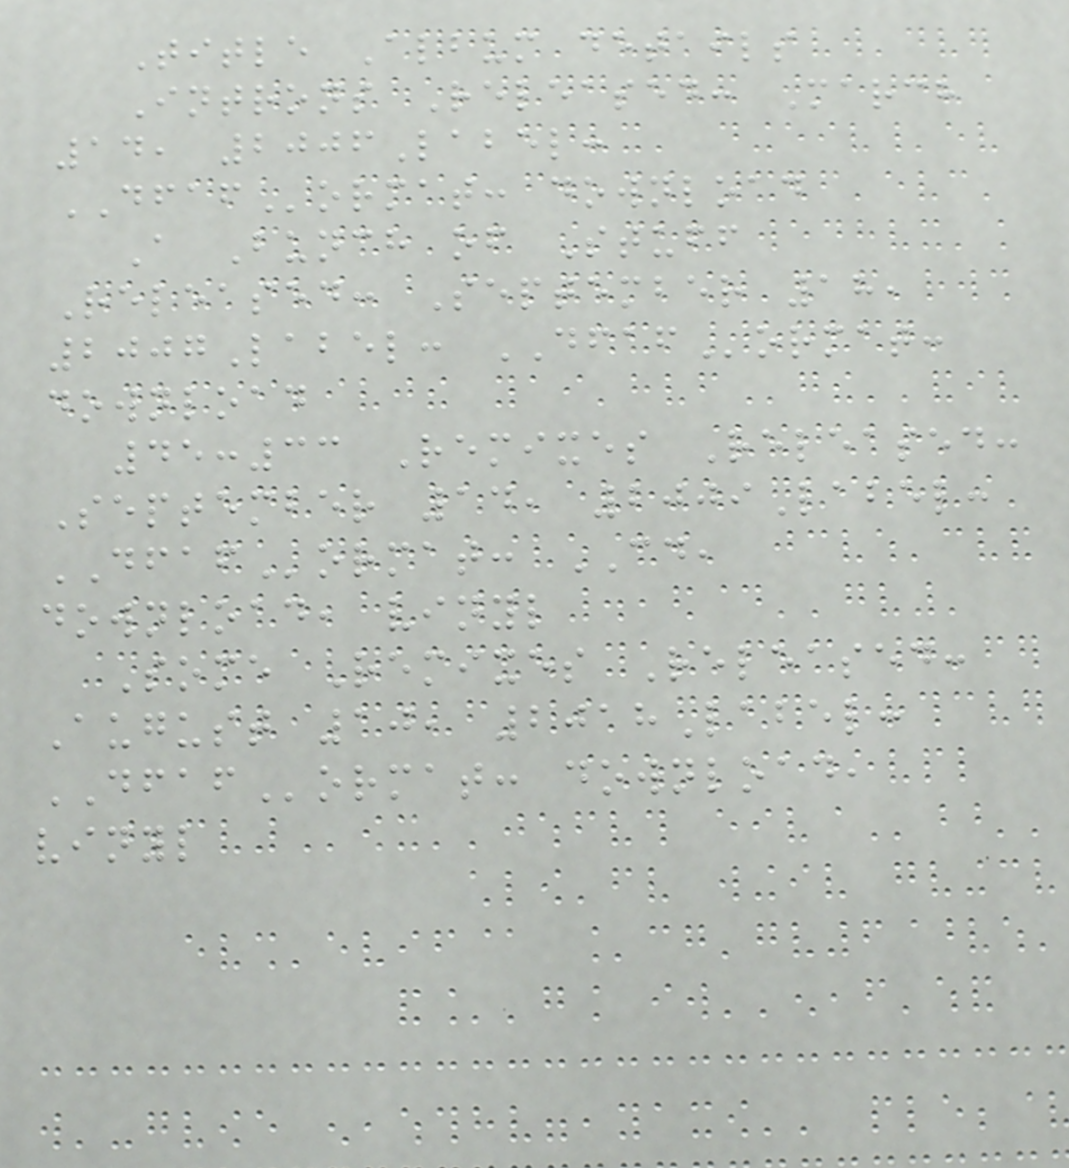Title Album details
Introns Released: March
14, 2006Label:
DFAFormat: download
A Bunch of Stuff
Released: September 18,
2007Label: DFAFormat:
download
45:33 Remixes Released:
September 14, 2009Label:
DFAFormat: CD,
download, vinyl
Some Remixes Released:
August 10, 2018Label:
DFAFormat: download,
vinyl
